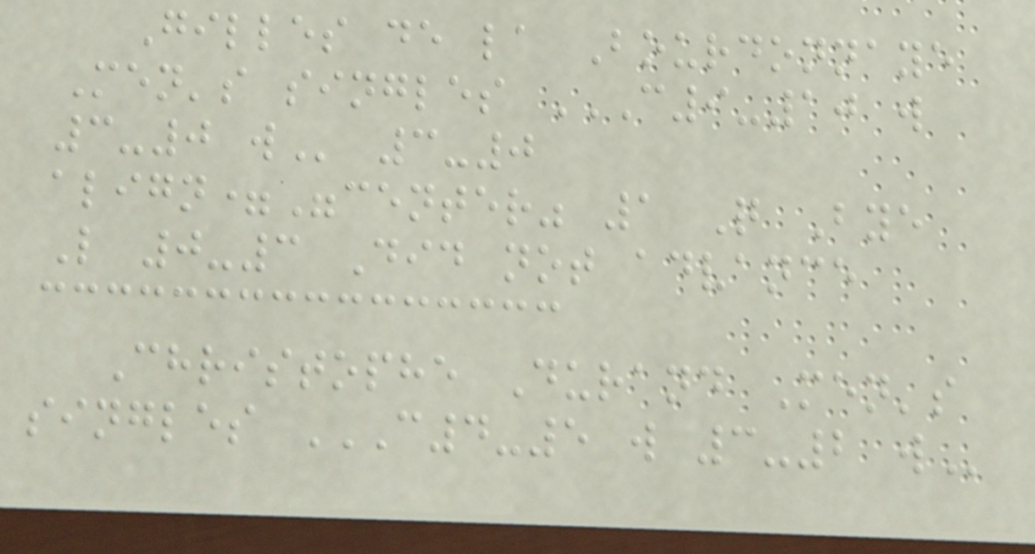Gilles de la Bourdonnaye
Men's singles C9-10 W
3-0 W 3-0
align="center" 1 Q Bye
L 0-3 Did not advance
Christophe Durand Men's
singles C4-5 W 3-2 W
